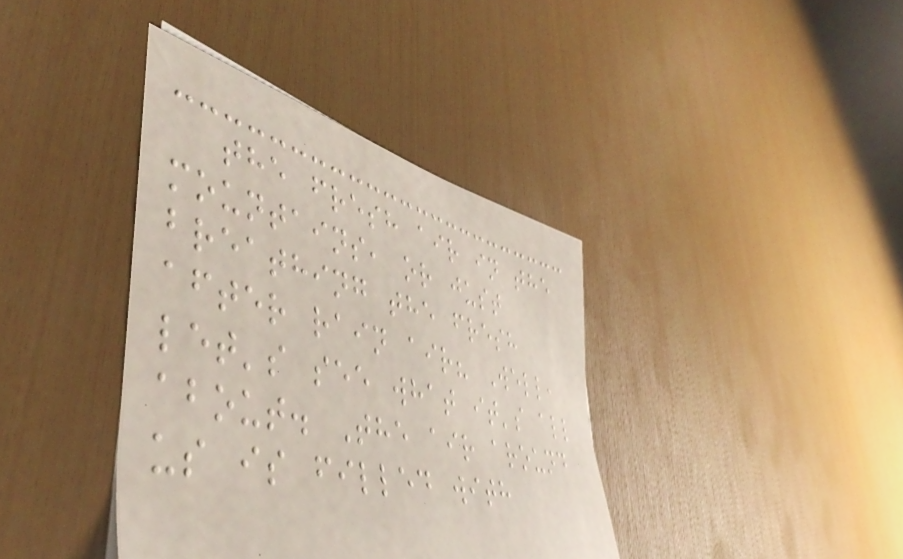the fresh air in the
mountains, or just
breathing the fresh
after rain air? Well,
let's see what it's all
about. The air around
us is filled with
